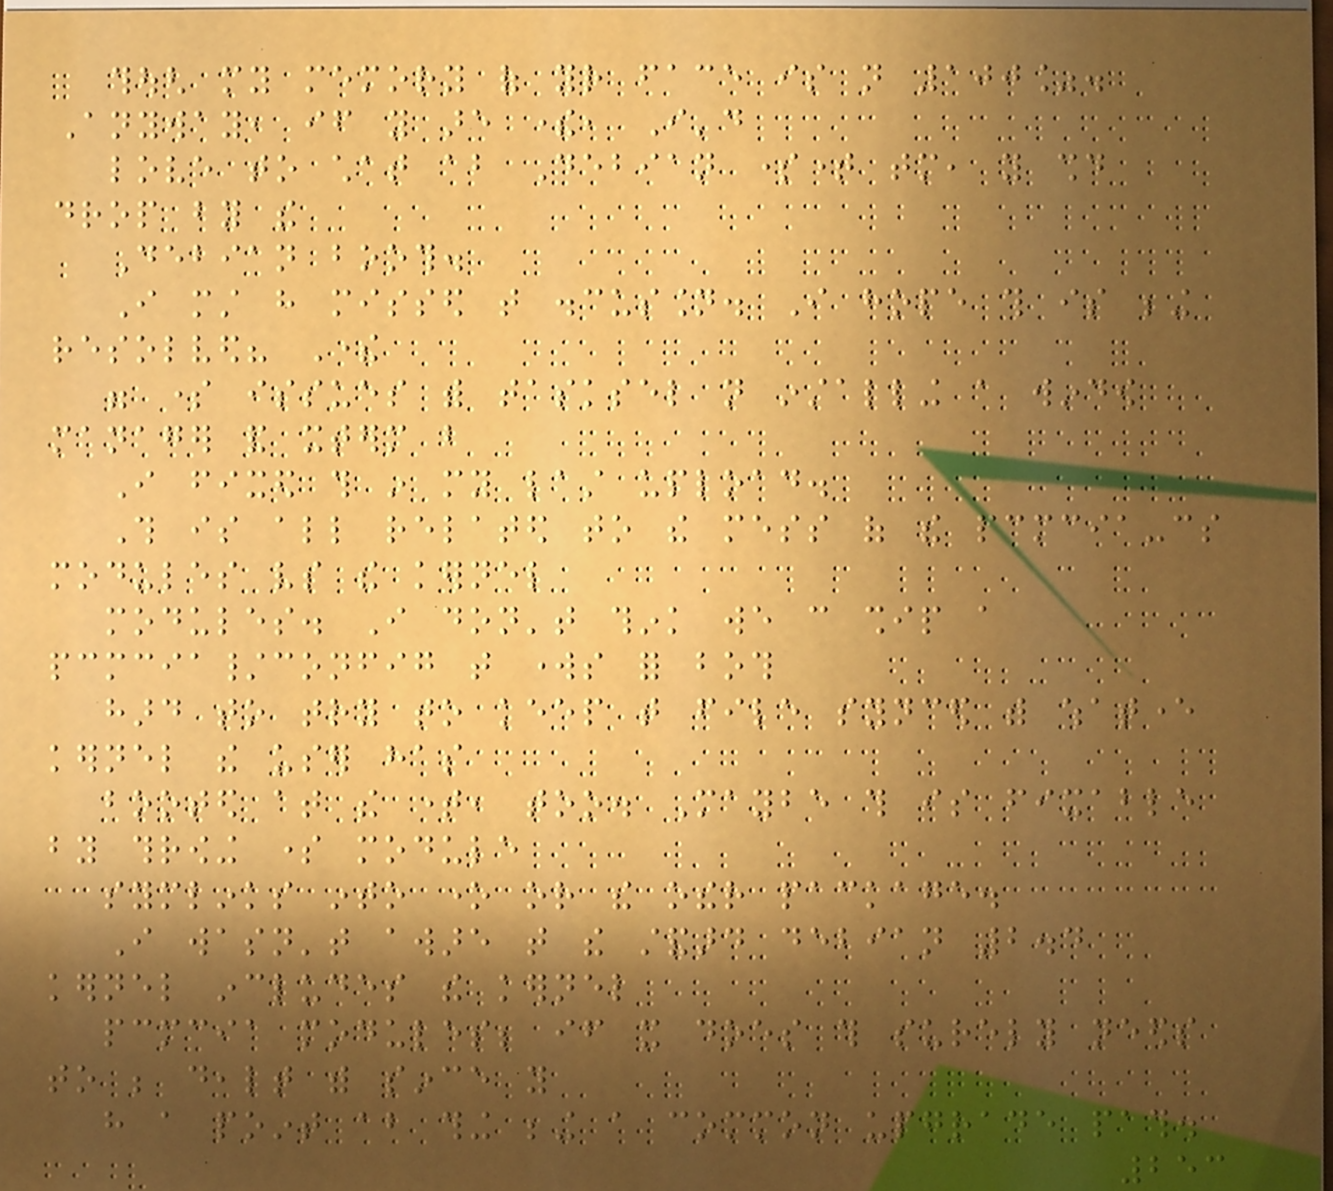though my memory of your face is not 100%.
Anyway, if you are there, I'd
love to chat about Debian sometime tomorrow, you should
drop by the
Debian booth.
I must have missed that discussion. I hope this is being
resolved? There
were some issues with tasksel not installing a window
manager and xterm but
I fixed this in my last upload.
This is all related to the mess of the pcmcia-cs
modules vs the kernel
modules. I don't think we can ship a
pcmcia/config that works for both
hard to try to keep that file synced with whatever
kernel the user has
booted at the time, too. Maybe this is fixable
by throwing some module
symlinks into one or the other package.
I wasn't aware that the standard debian 2.4
kernel includes the kernel
pcmcia modules; if it does this surely needs
to be dealt with since you
have a point about thing being a common upgrade path.
253
